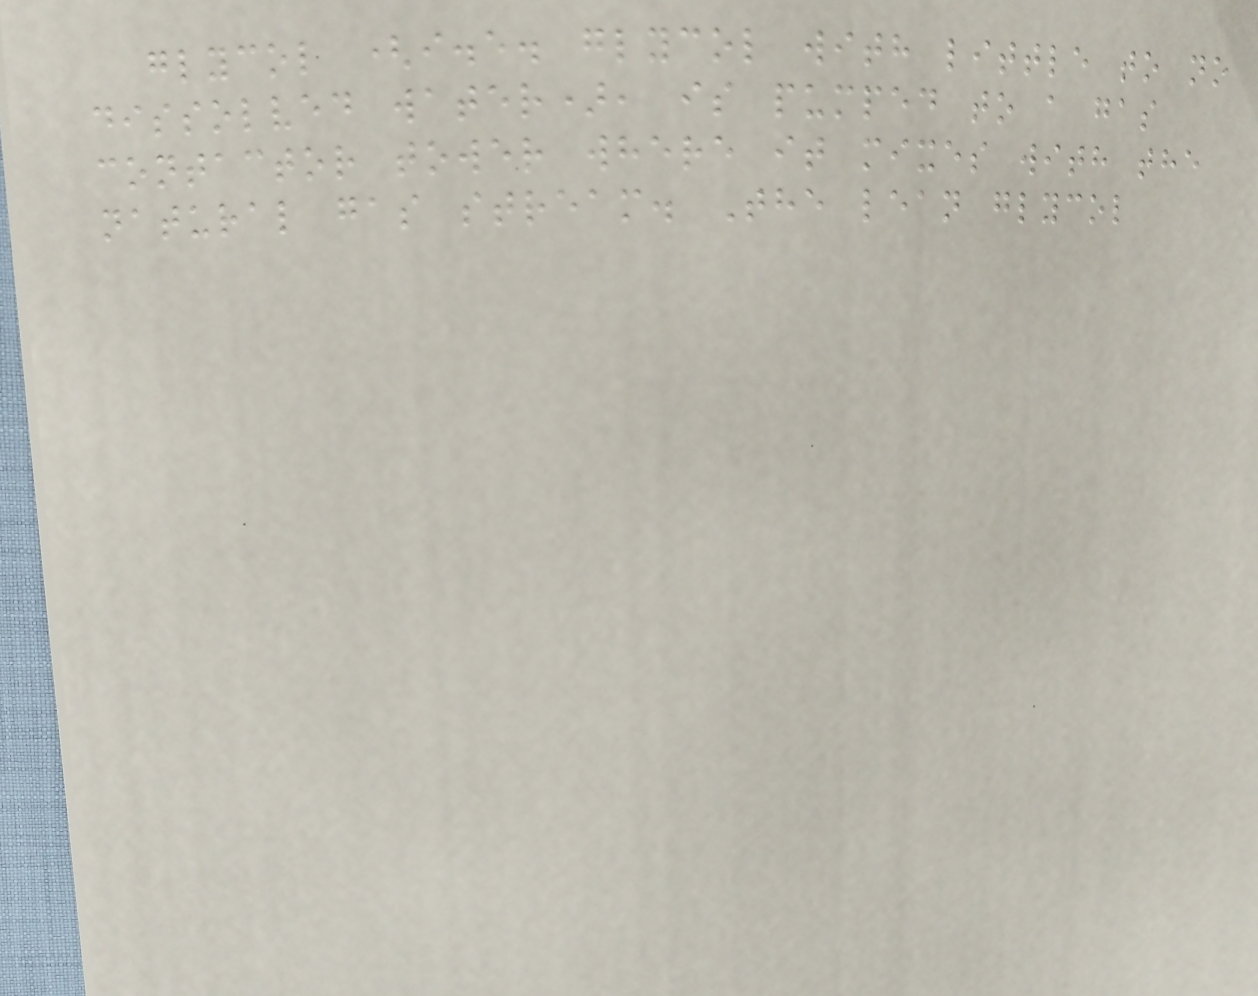glycol (i.e. glycol with little to no
dissolved water), is pumped to a gas
contactor tower where it mixes with the
natural gas stream. The lean glycol
